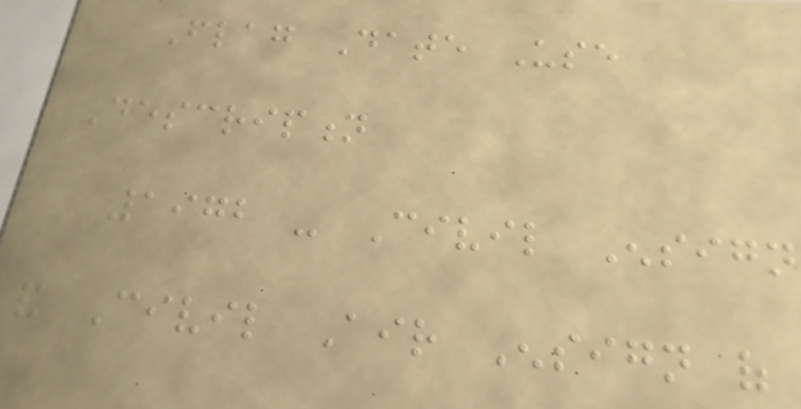Flag Date Use
Description
1972 - Civil Ensign
and Civil Air Ensign of
